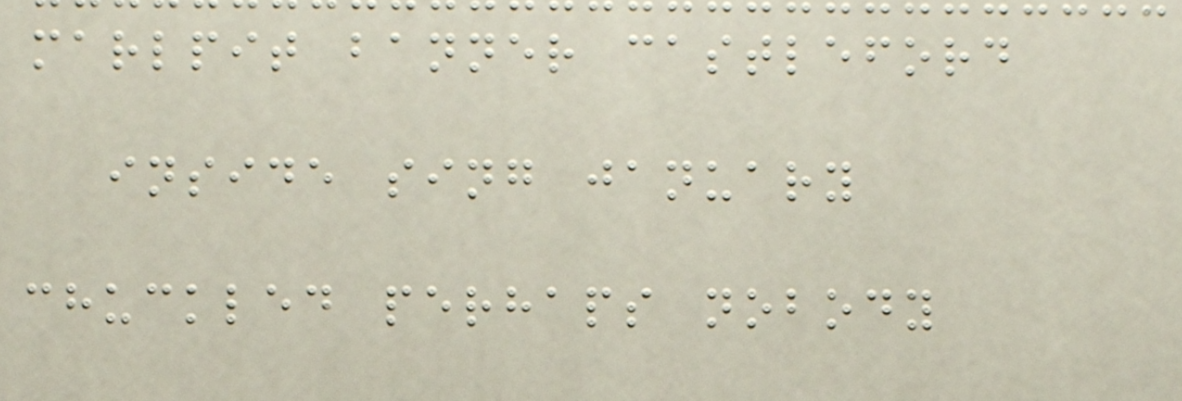marlpit banner castleford
inside sing january
chuckled perhaps nobody
